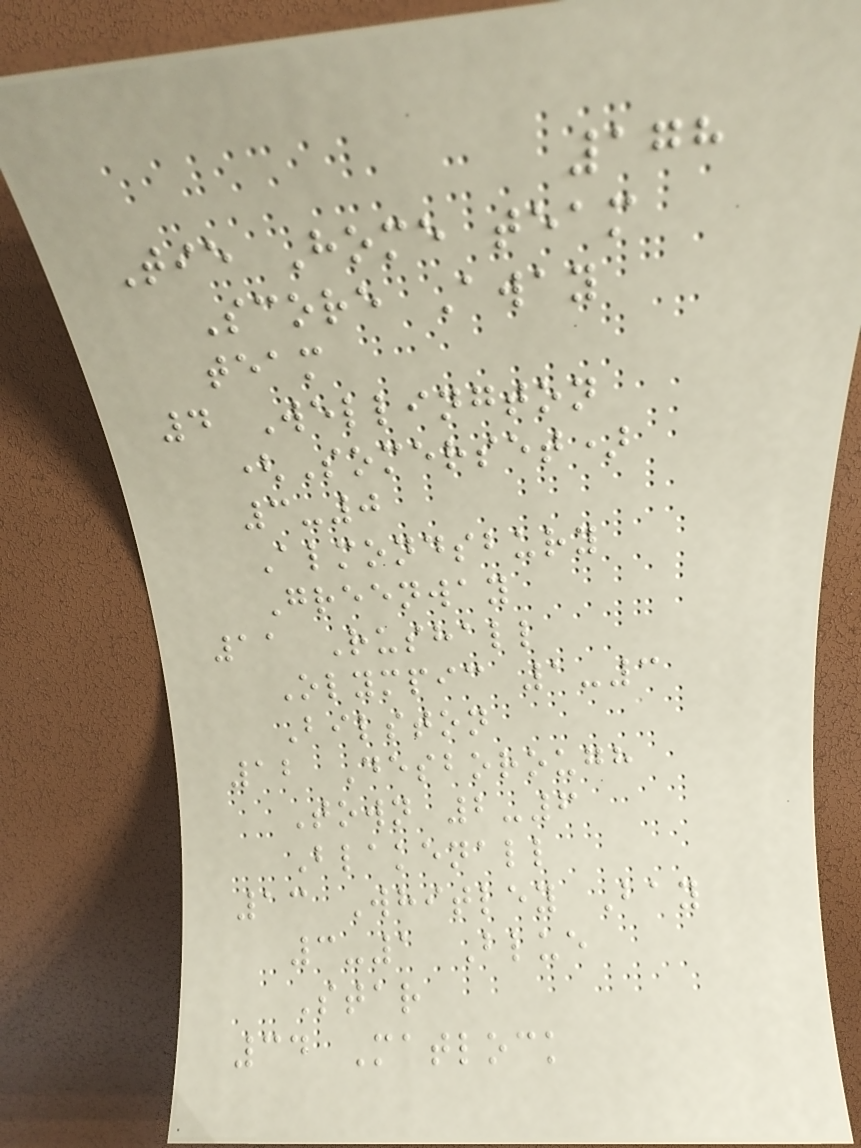178
Tie Home team
Score Away
team
4 Wellington
(Somerset)
3-0
Almondsbury
Greenway
11 Rushall
Olympic 1-3
Bilston
12 Desborough
Town 2-6
Blakenall
13 Whitley Bay
3-1 Blue
Star
34 Matlock
